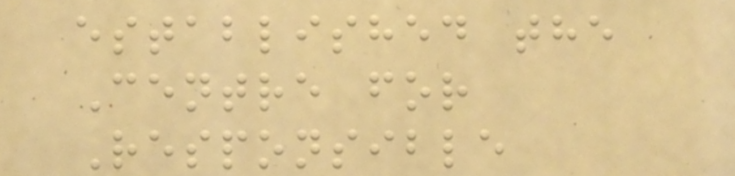established the
Centre for
Responsible
